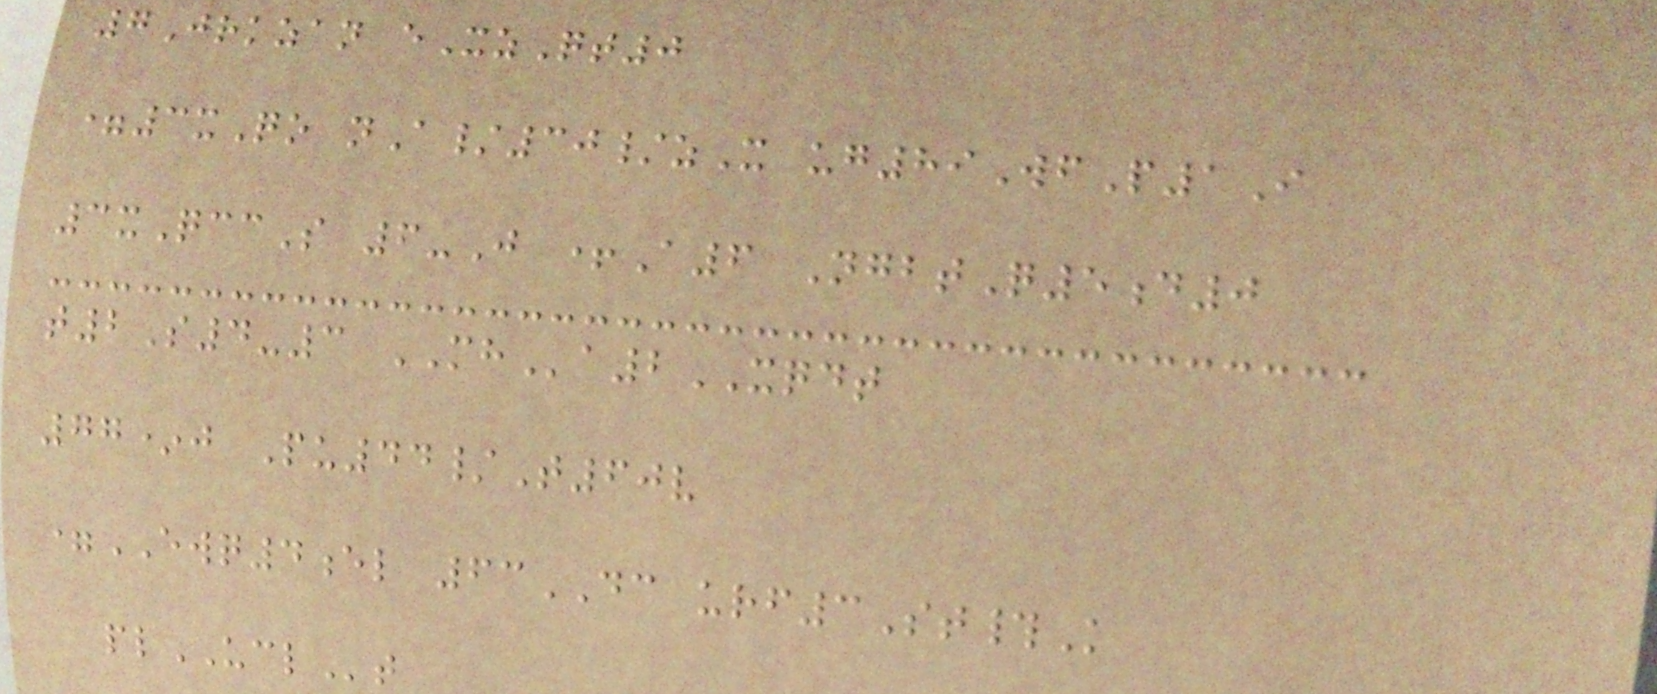7Jrkzan eXzQt0
=3xQo nA/30/zX ug89WfP1I
3xQccS 6-J +A6 NgbtQ5d0
t2S4-3 MHa2XQDT
77*j Pu44/T60v
=EWQ4el 63DC urf3St#K
plUCLt
